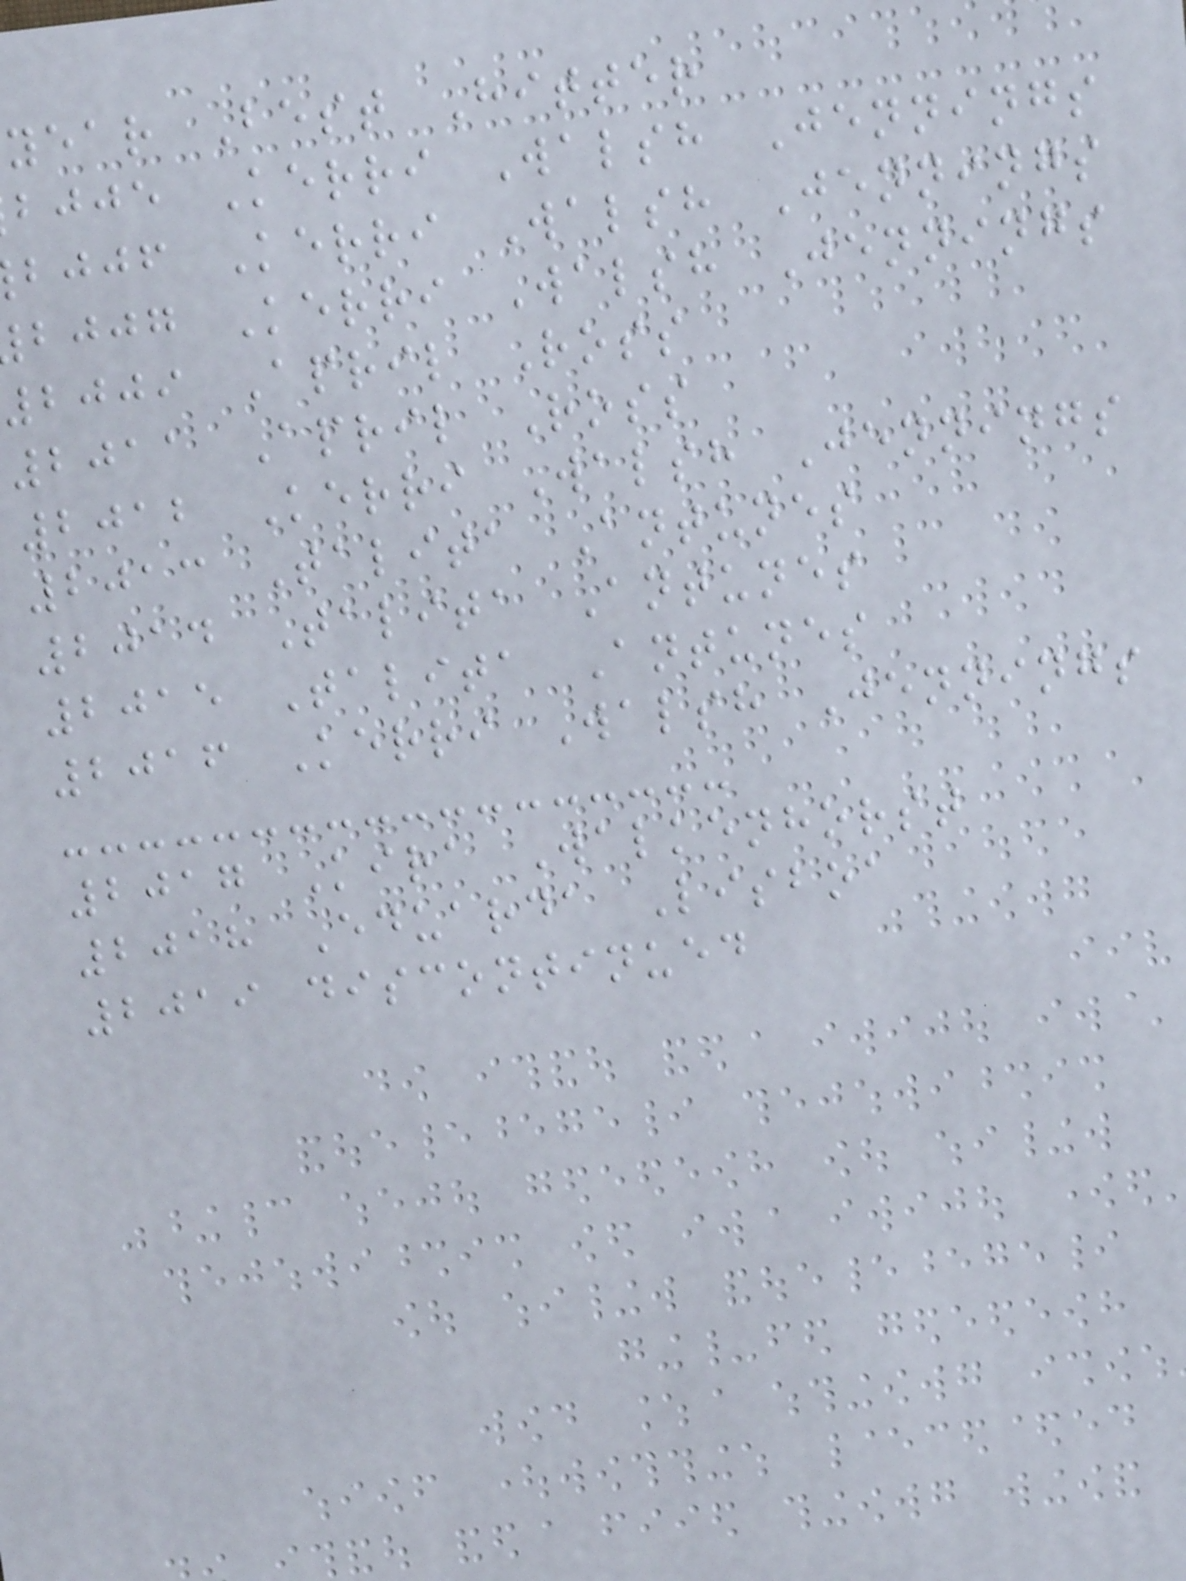year Best Hitter
bjje Kerri Walsh Jennings
bjjf Kerri Walsh Jennings
bjjg Kerri Walsh Jennings
2009 April Ross
2011 April Ross
2012 Kerri Walsh Jennings
2013 Talita Antunes
2014 Talita Antunes
2015 Talita Antunes
2016 Kerri Walsh Jennings
2017 Kira Walkenhorst
2018 Eduarda Lisboa
2019 discontinued
